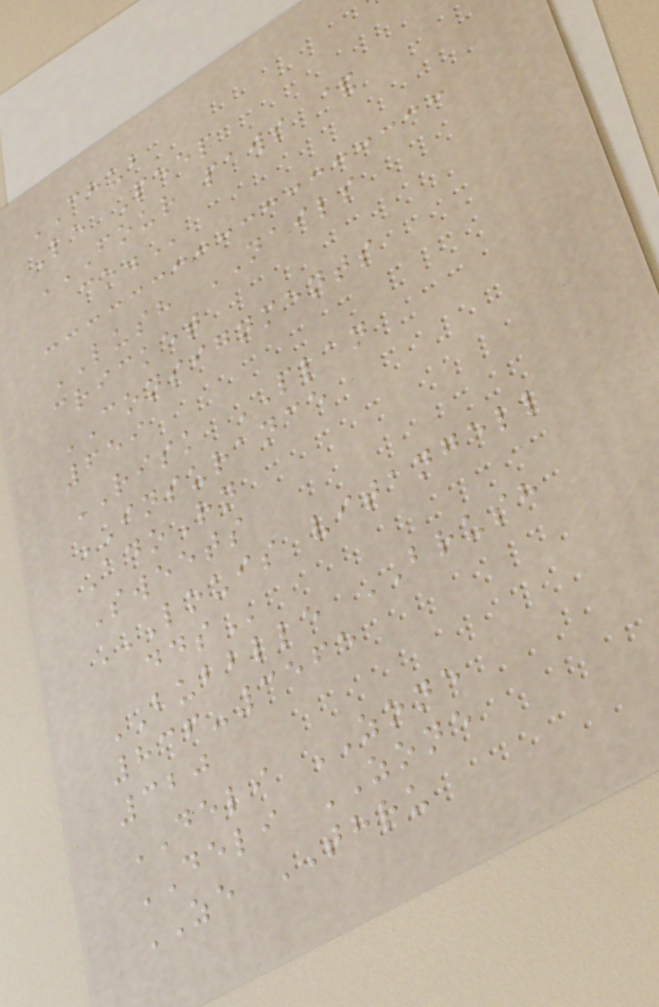CHUB
Le Peep
FOUR PAWS &
CO.
LUSH NAILS
cricket
CONSIGNMENTS
659
RISK PLAN
INSURANCE
AdoRn
Sweets
LOUIS VITANGELL
DDS
BUBBLLE BRUSH
836-3565
320
DELI ZONE
DELI ZONE
ZE THRU
